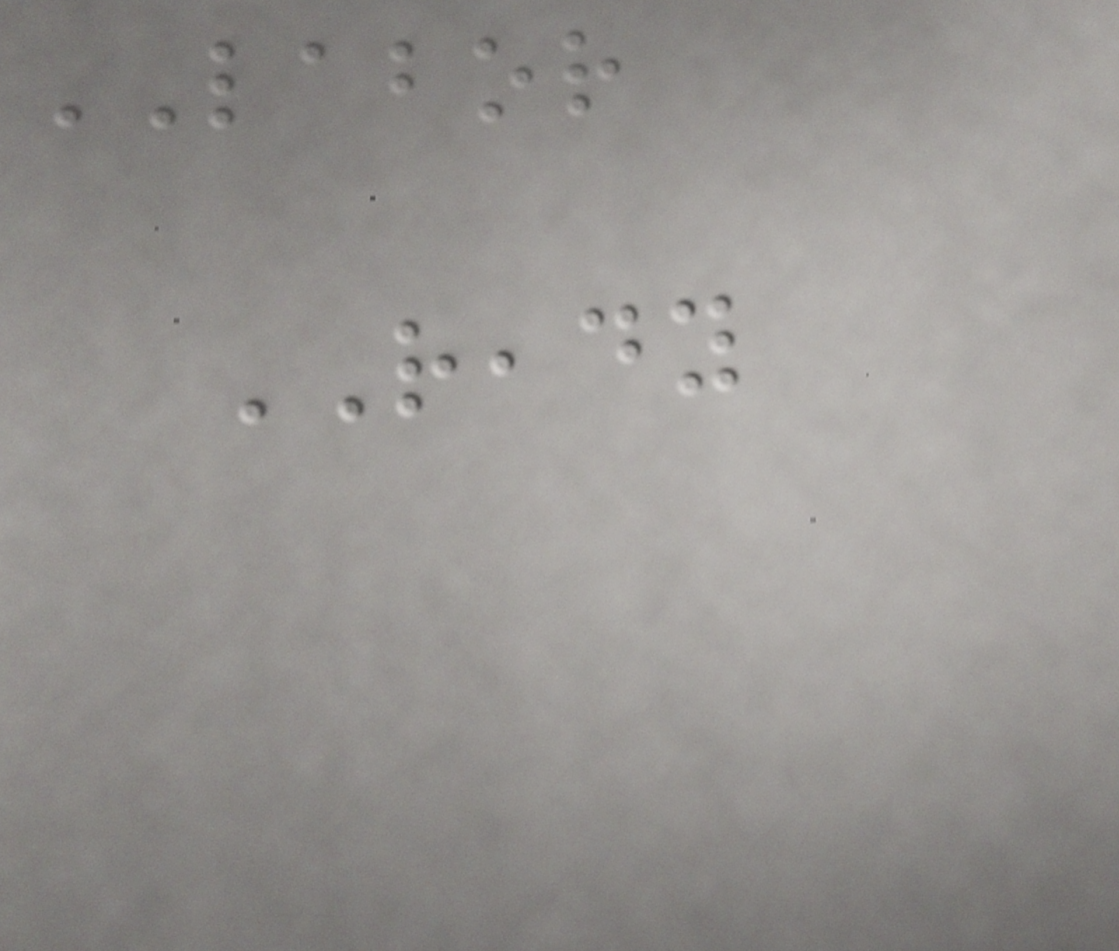LABOR
READY
